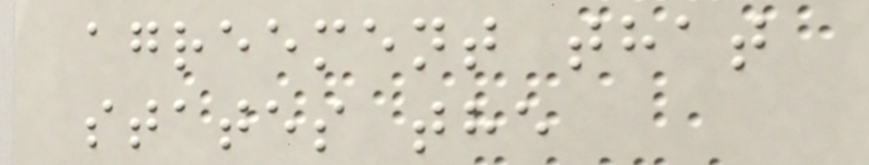agreement that
states the
